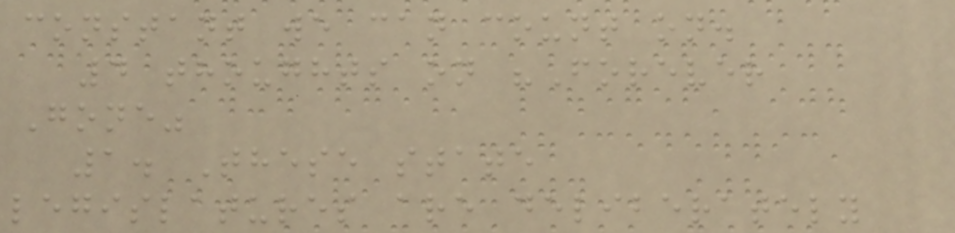constant we can count on.
4 thoughts on "Forever
Gone"
1. These state
legislatures are deliberately
